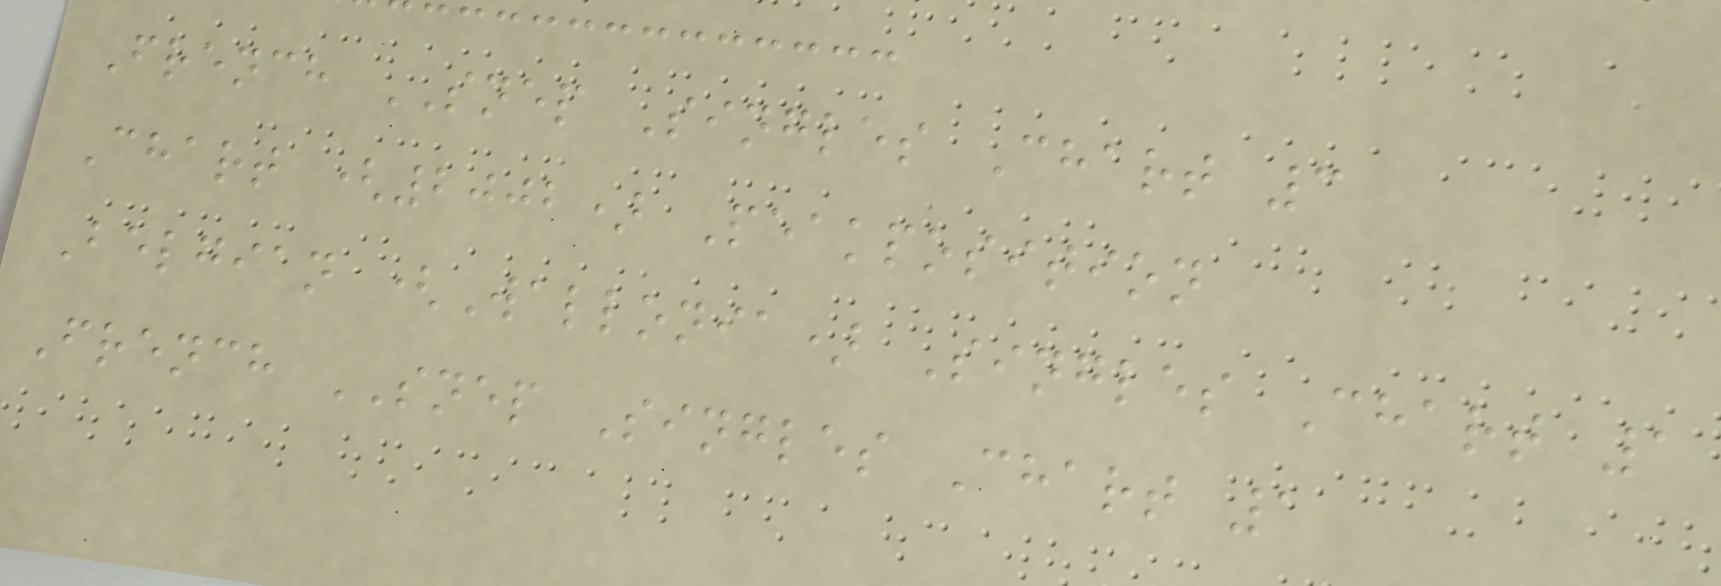French SNEP Singles Chart 3
Chart (2002) Peakposition
Belgian (Wallonia) Singles Chart 1
French SNEP Singles Chart 1
